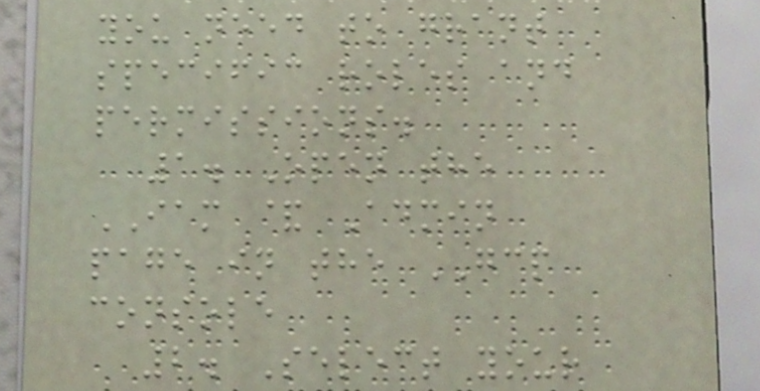you need to grant
specific roles and
permissions.
1. Open the
IAM & Admin
page in the GCP
console
2. Select your
